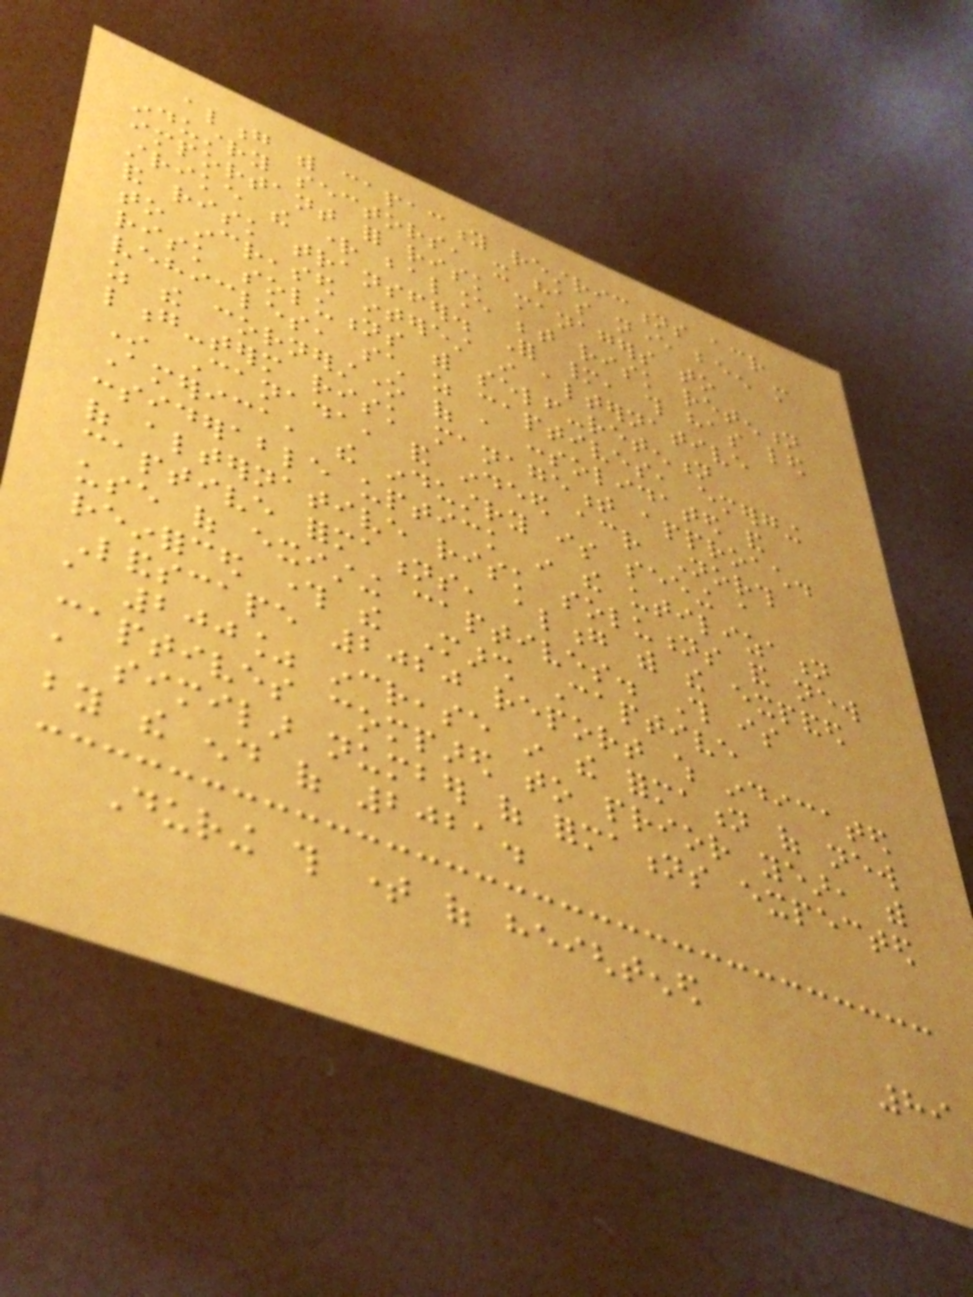along with capacity restrictions across
industry sectors, it has never been more
important for risk managers to
strike the right balance between risk retention
and risk transfer. For many, this has led
to increased interest in alternative
risk solutions with self-retention
vehicles, such as captives, emerging
as the cornerstone of a consolidated and
long-term risk management approach.
In Canada, and indeed across North
America, the industry is seeing a
considerable uptick in the utilization
of alternative risk solutions and new
captive formations, along with the expanded
use of existing captives. This is
reinforced through the Marsh Captive
Landscape 2020 report which indicated
a 200% increase in the formation of new
captives compared to prior year, with
a similar number of formations expected
by the end of 2021.
During this time of heightened
89
